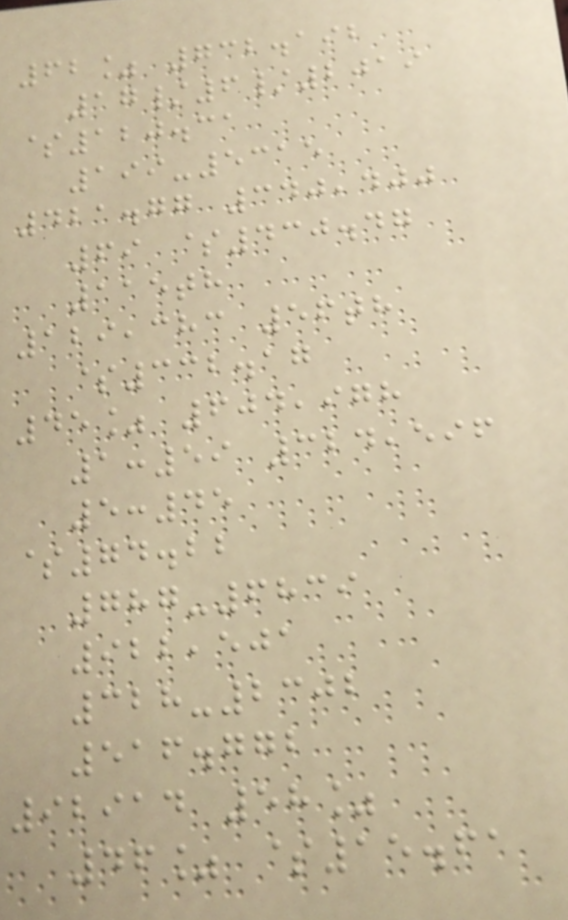62% 732.192
17/6/2019
$120.31
199-5315
421.77 340,400
69 $430.47
115th
129,383 56th
$332.17
45% 604,978
1:59 324,596
5:45
$74.22
787-6839
922,501
328-2302
516.772
92914 58%
46% $15.61
